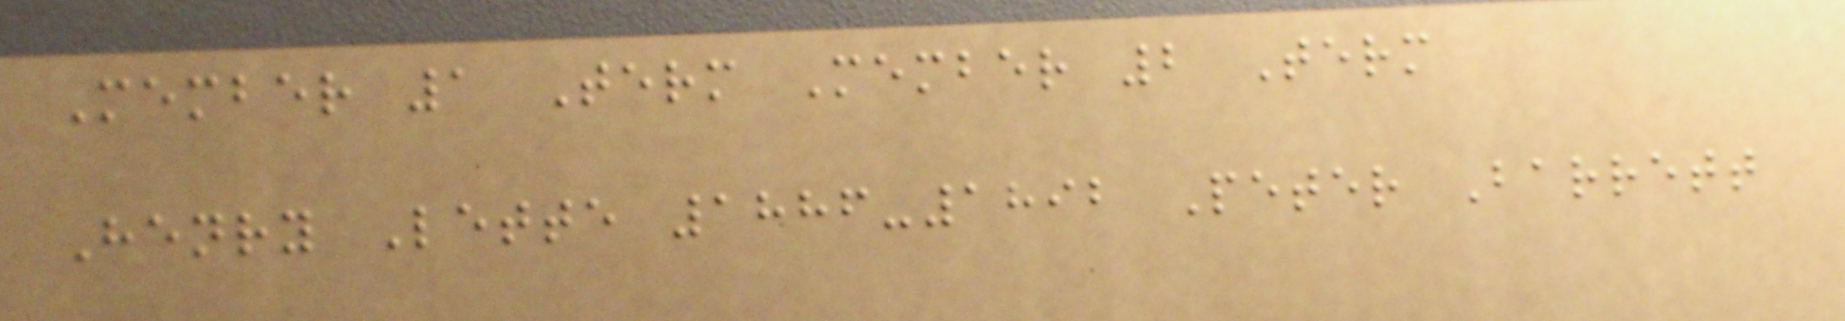Member 1 Term Member 2 Term
Henry Lette 1886-1892 Peter Barrett
